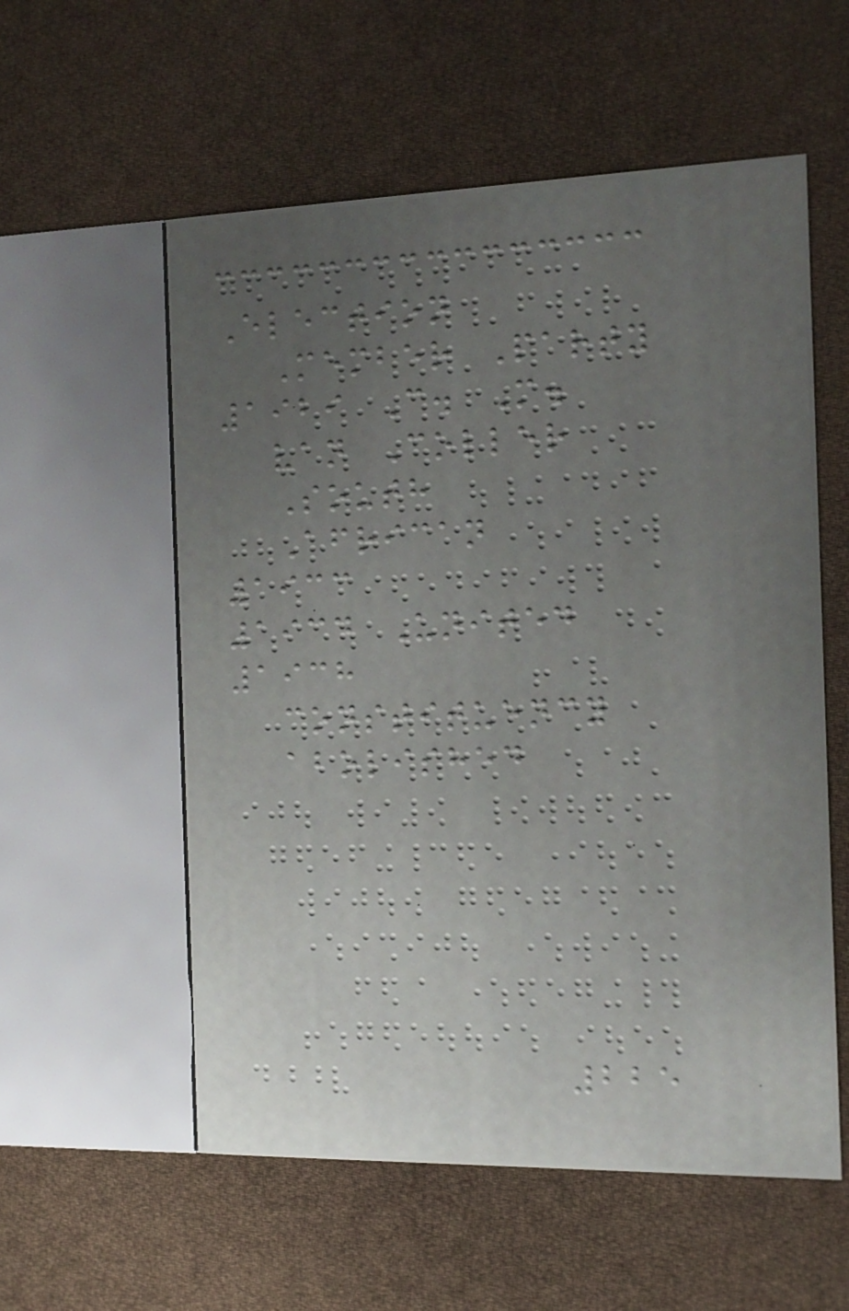Election
Member Party
1929 C. M.
van Coller
South
African
1933
1934 United
1938
constituency
abolished
225
